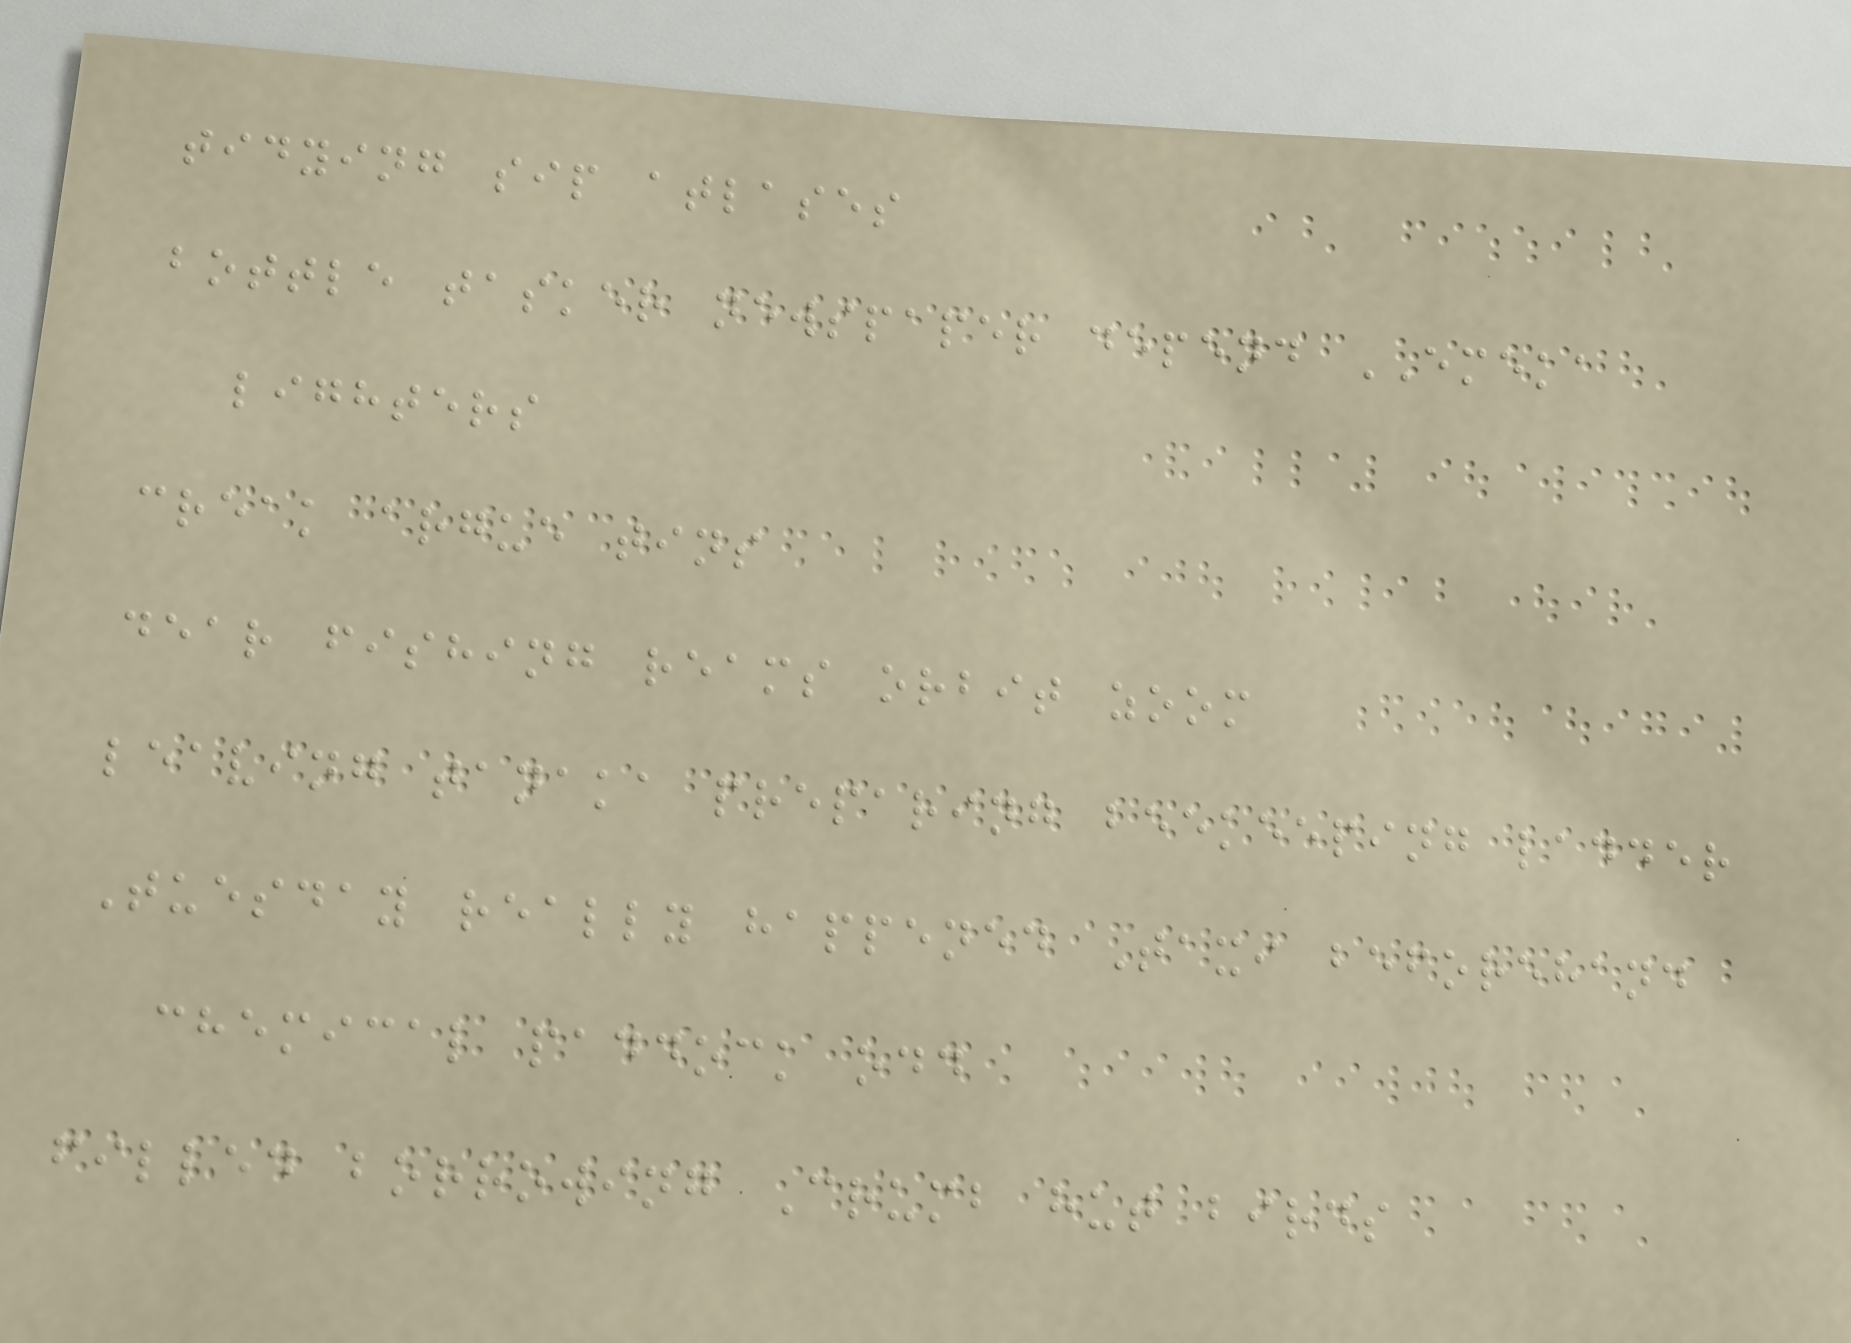tidying sip atlases
bottle tasker newspaper depend EMEKA
lighters
creak argue tins
dear fishing reams orbit zoom
leaving tanaka preparing beekeeping ladder
Tuesday really happened Taxi beforehand
chemical paddock odd
filled borrowing Crumb hut birds
